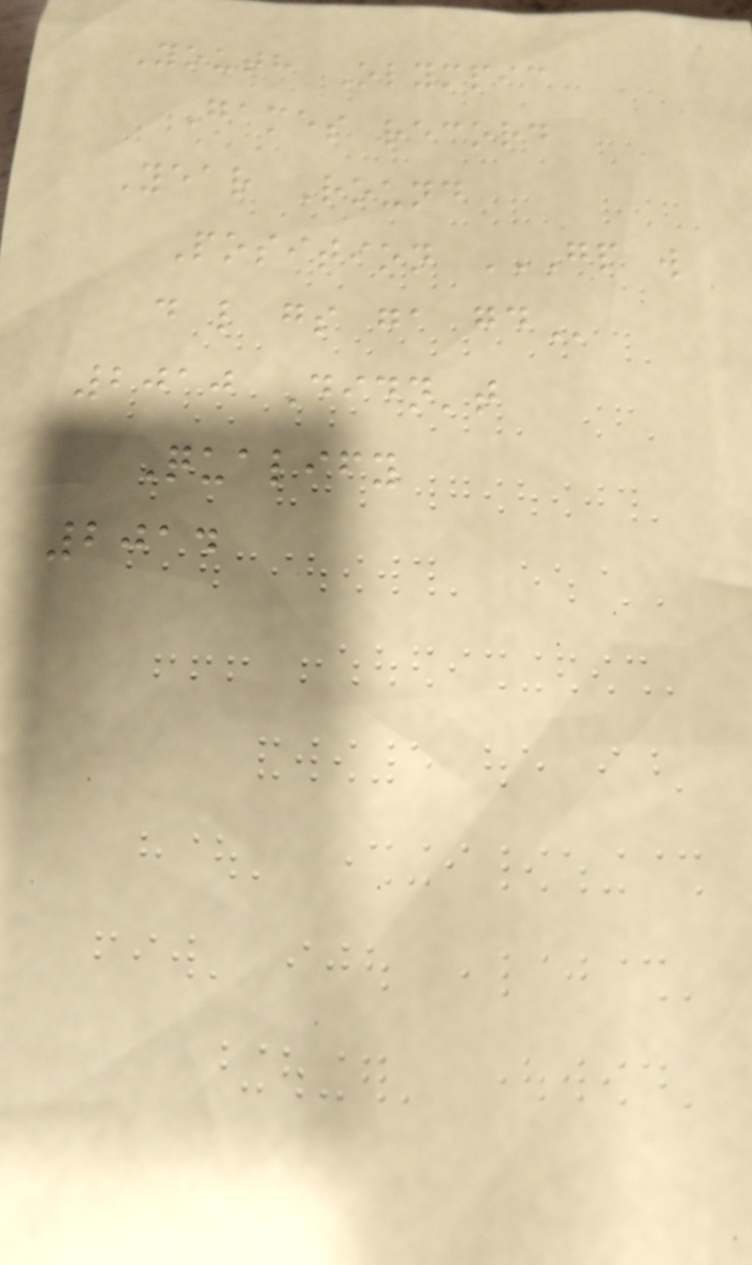Youth Olympic
Games record
Year Round
Position GP W
D L GS GA GD
2010 Didn't
Qualify
2014
